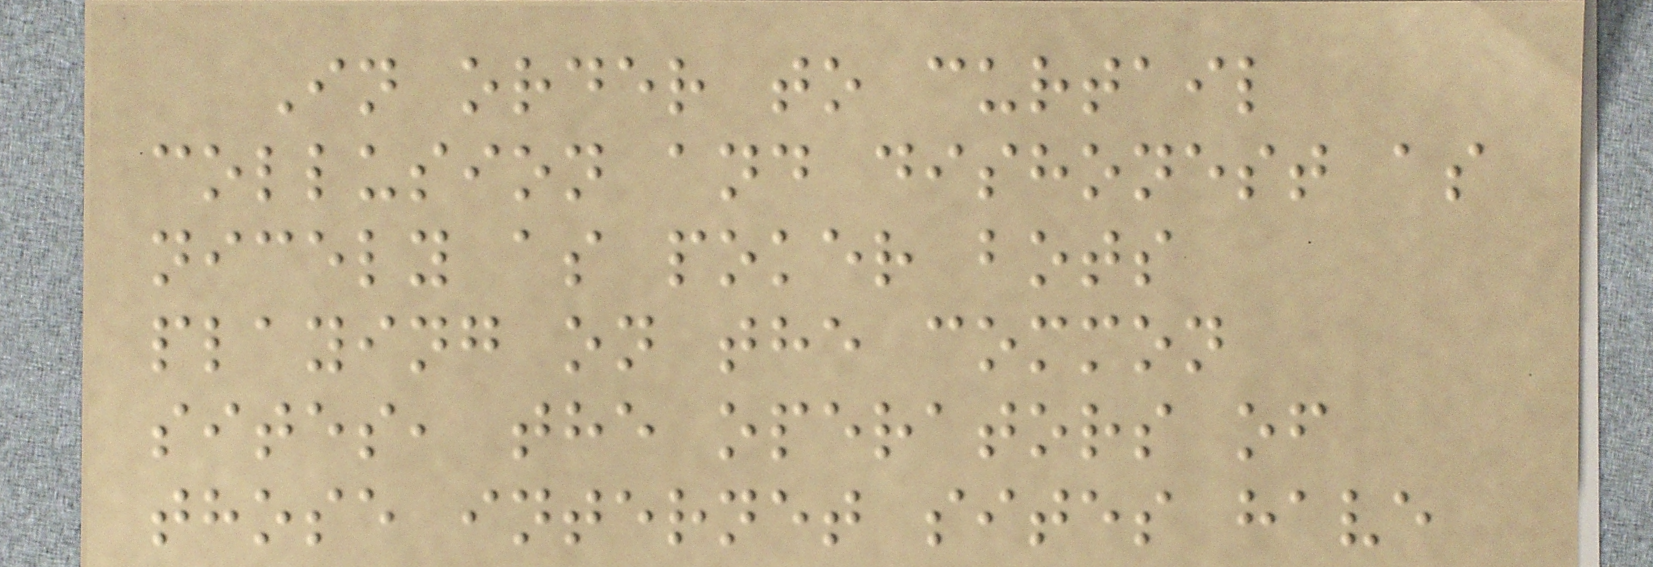In order to curtail
collusion and dishonest as
nicely as poker bots
playing on the common
sites, the operators of
those internet sites have
